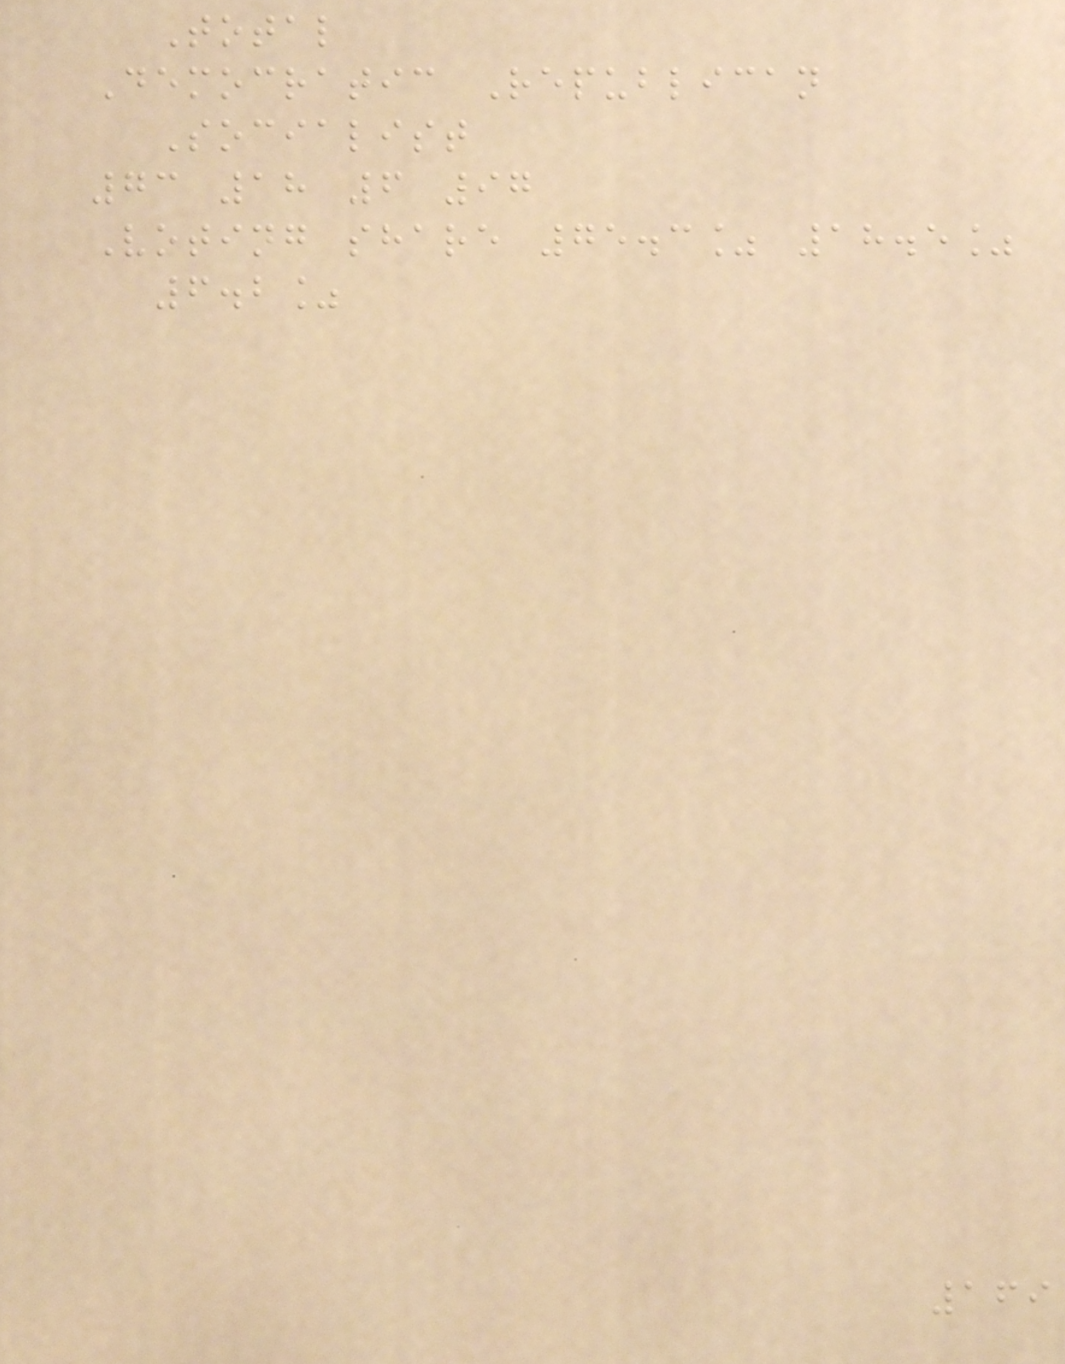Total
Democratic Republican
Socialist
73 18 6 97
Voting share 75.3% 18.5%
6.2%
169
